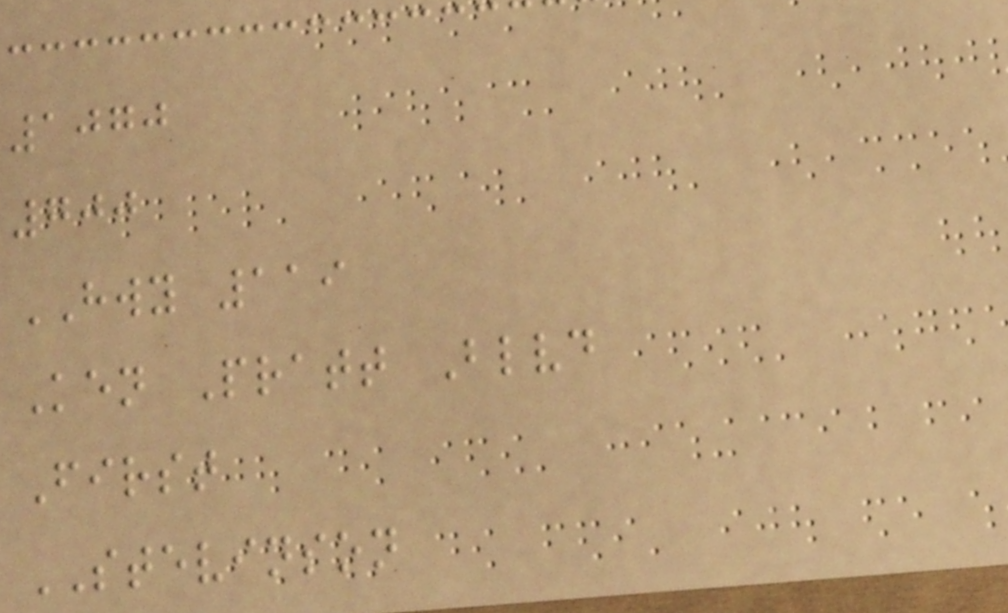1070
700
HWY 119
Ken Pratt Blvd
First
STEVINSON
